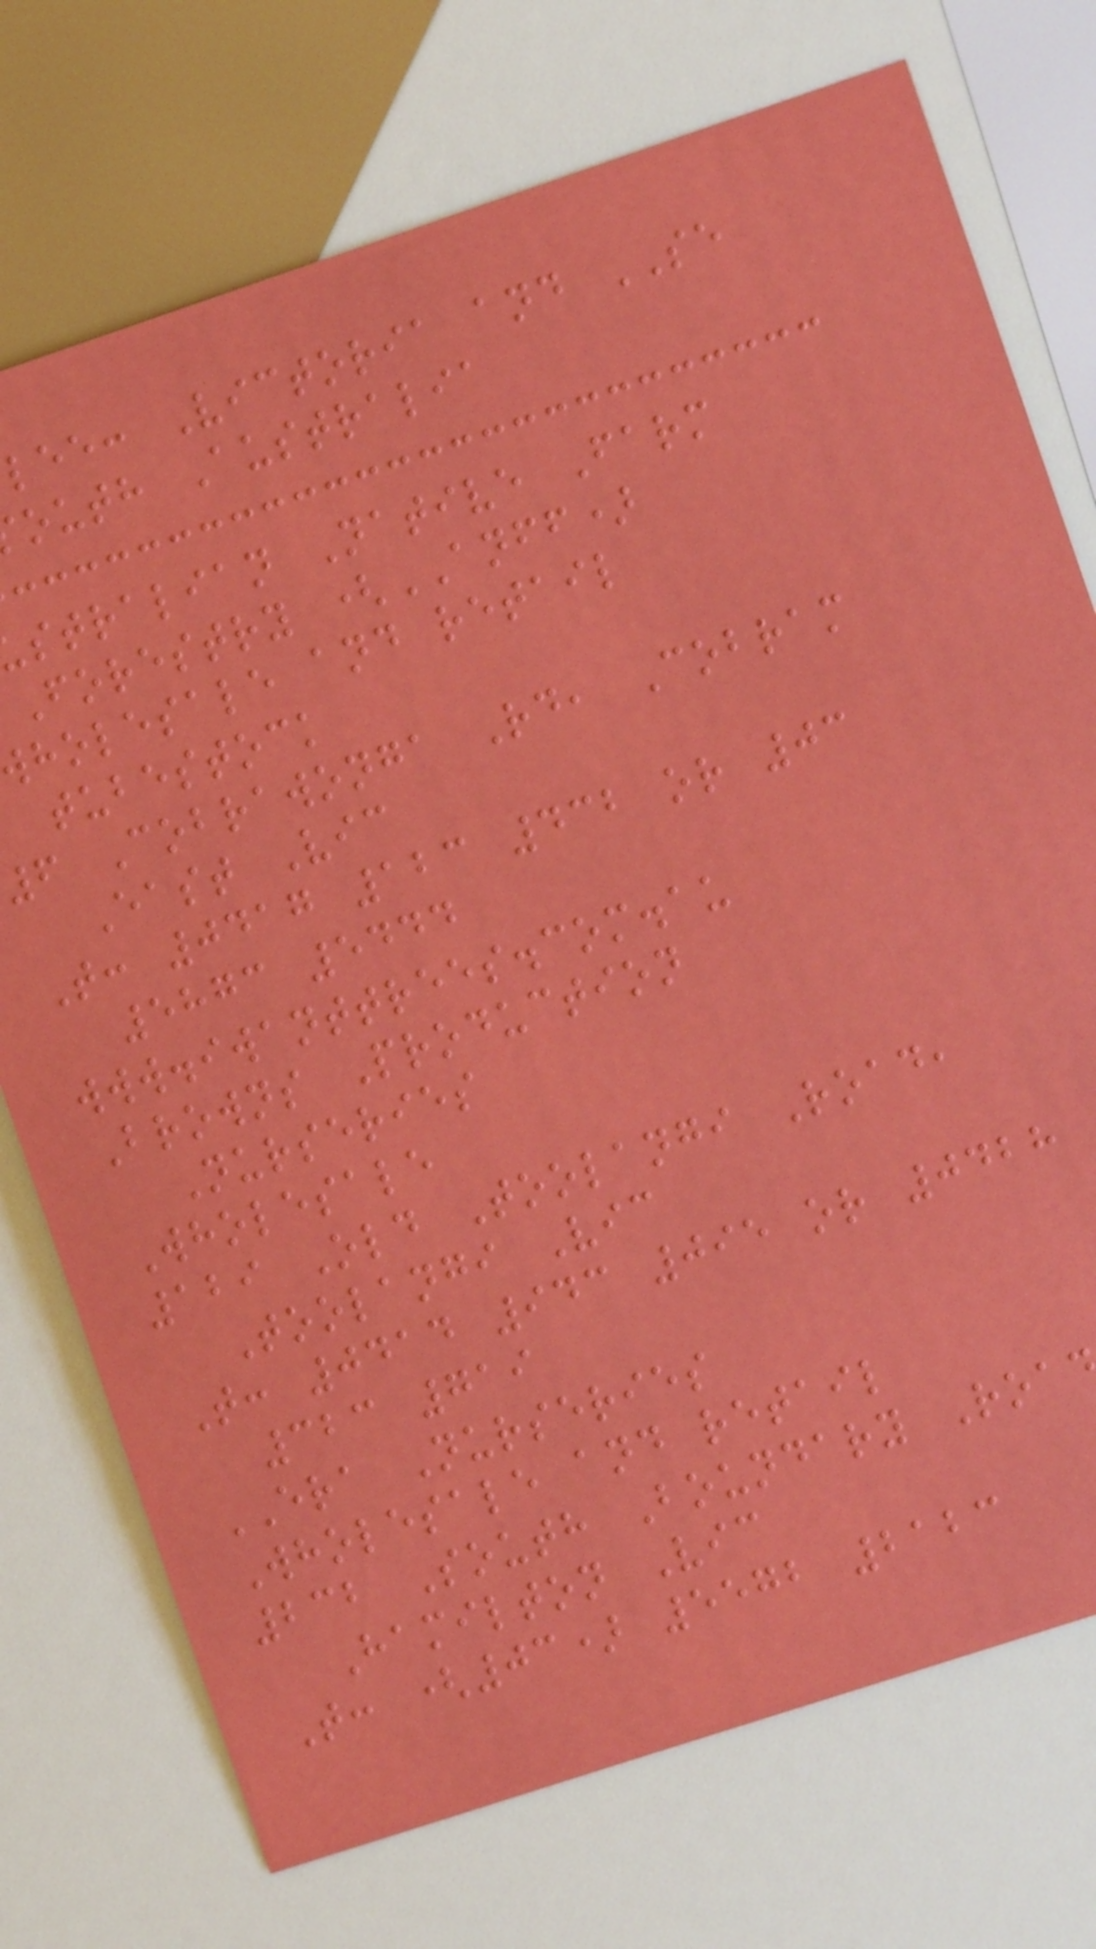lee: Victoria and SE
outh Australia
stralian Native Farm
Forestry (ANFF)
holesale and retail
tubestock
6 Cobrawonga Rd, Cobram
East Vic
T: 0417 123 432 or 03
5873 5444
www.iwanttrees.com.au
Browns Production
Nurseries
Wholesale
129 Old Toolangi Road,
Toolangi Vic
T: 0414 943 095 or 0428
323 719
ERA Nurseries
Wholesale and retail
232 South Boundary Roa
Hamilton Vic
T: (03) 5572 2123
